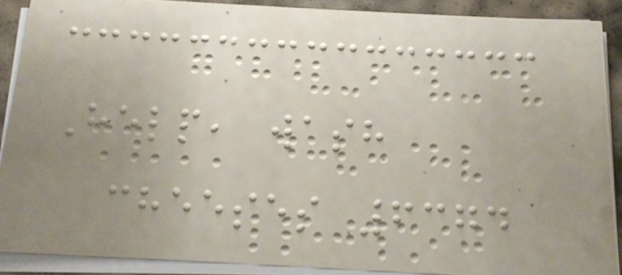Help, wash
cheeses 6374
